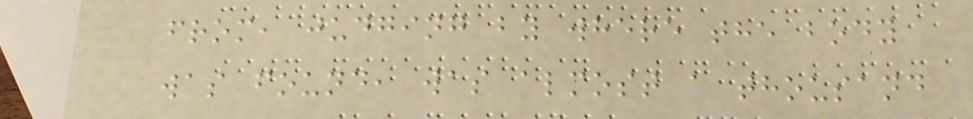from, judging by where the body
was found, was almost a thousand
